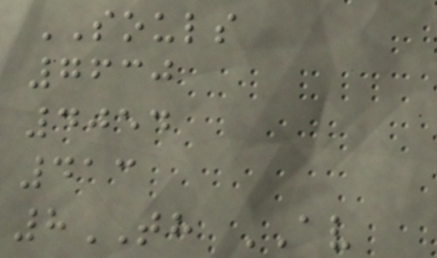SOULS
7630
4054
413
8TH AV
